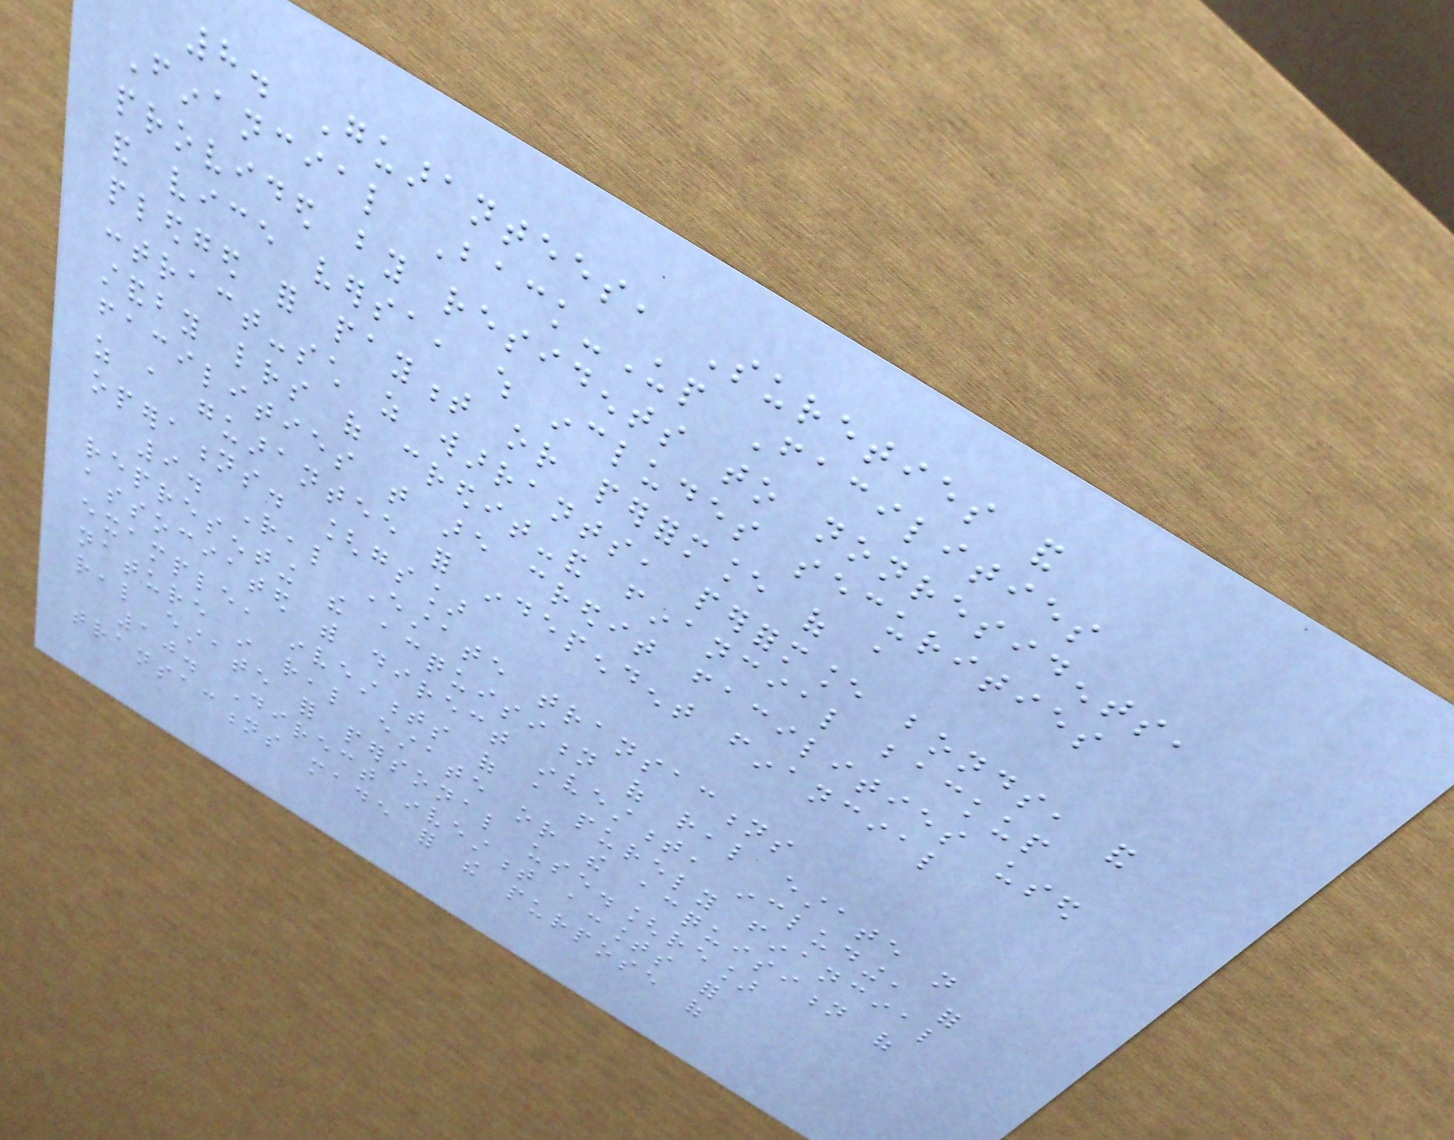8. Guarantees, Sureties and
Financial Back-Up Facilities
provided by residents to nonresidents,
and vice versa, which includes securities
pledged for payment or performance of a
contract-such as warrants, performance bonds, and
standby letters of credit-and financial backup
facilities that are credit facilities used
as a guarantee for independent financial
operations. [gs]
9. Real Estate transactions
representing the acquisition of real estate not
associated with direct investment, including, for
example, investments of a purely financial
nature in real estate or the acquisition of
real estate for personal use.[re]
10. Direct investment accounts for
transactions made for the purpose of
